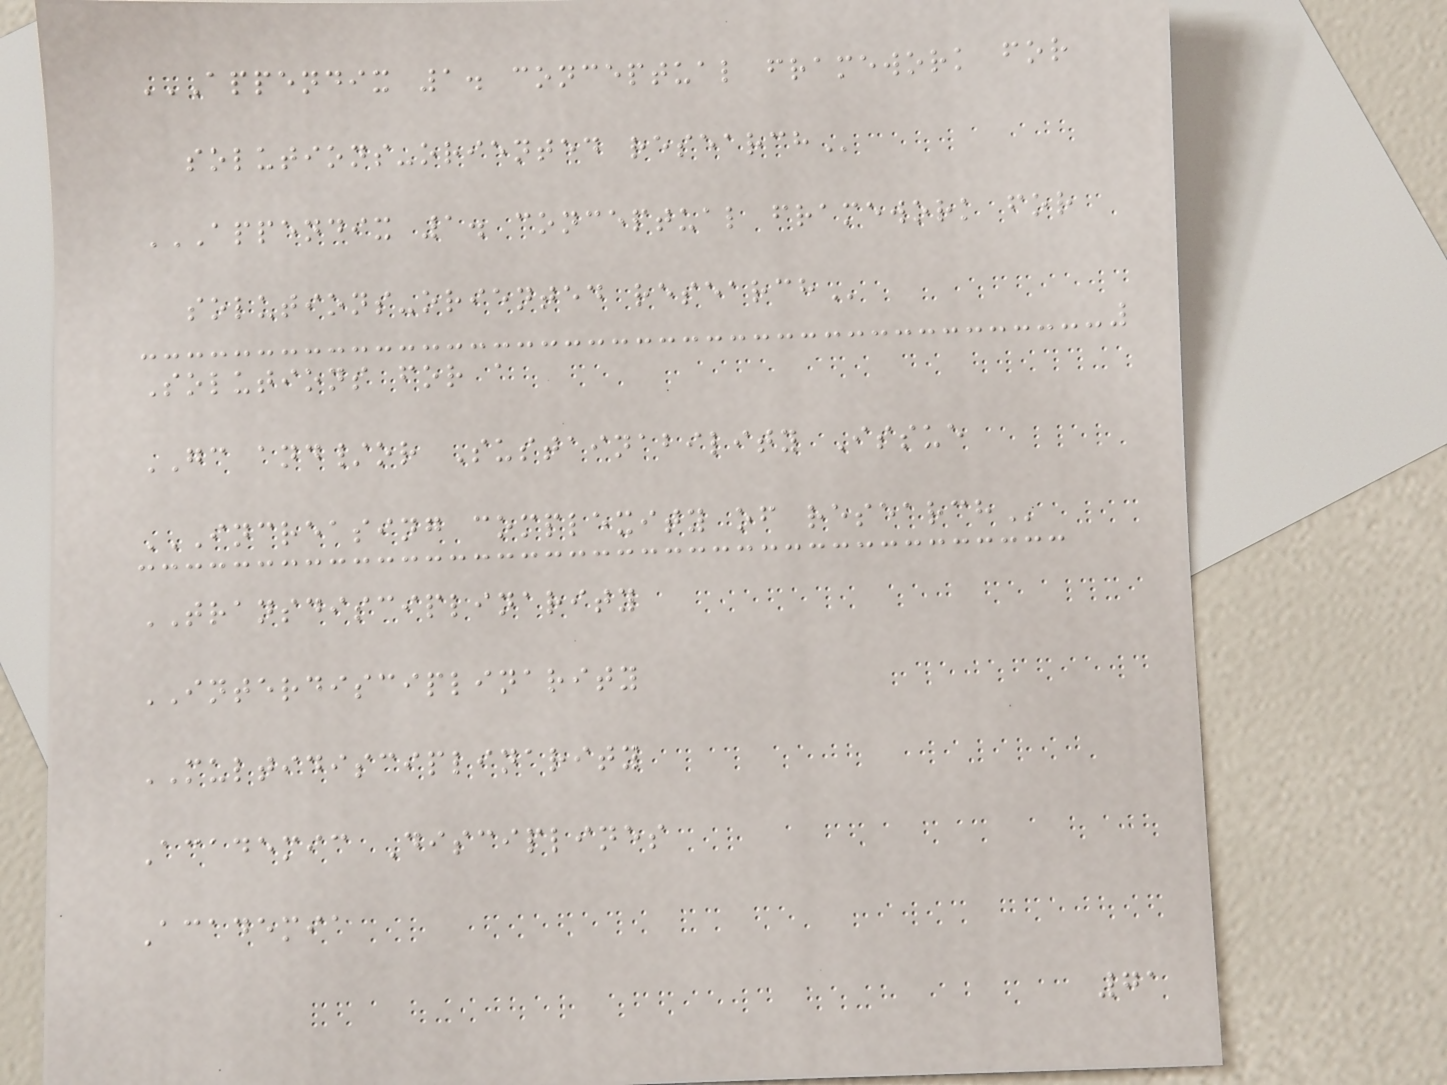APPENDIX 1. CONCEPTUAL FRAMEWORK FOR
SOLUTIONS-ORIENTED RESEARCH
APPENDIX 1. CONCEPTUAL FRAMEWORK FOR
SOLUTIONS-ORIENTED RESEARCH
Solutions for a
GC and/or Sustainability Issue
INCREASING COMPLEXITY OF RESEARCH
TRANSDISCIPLINARITY
INTERDISCIPLINARITY
MULTIDISCIPLINARITY
Academic Disciplines
Academia
71
